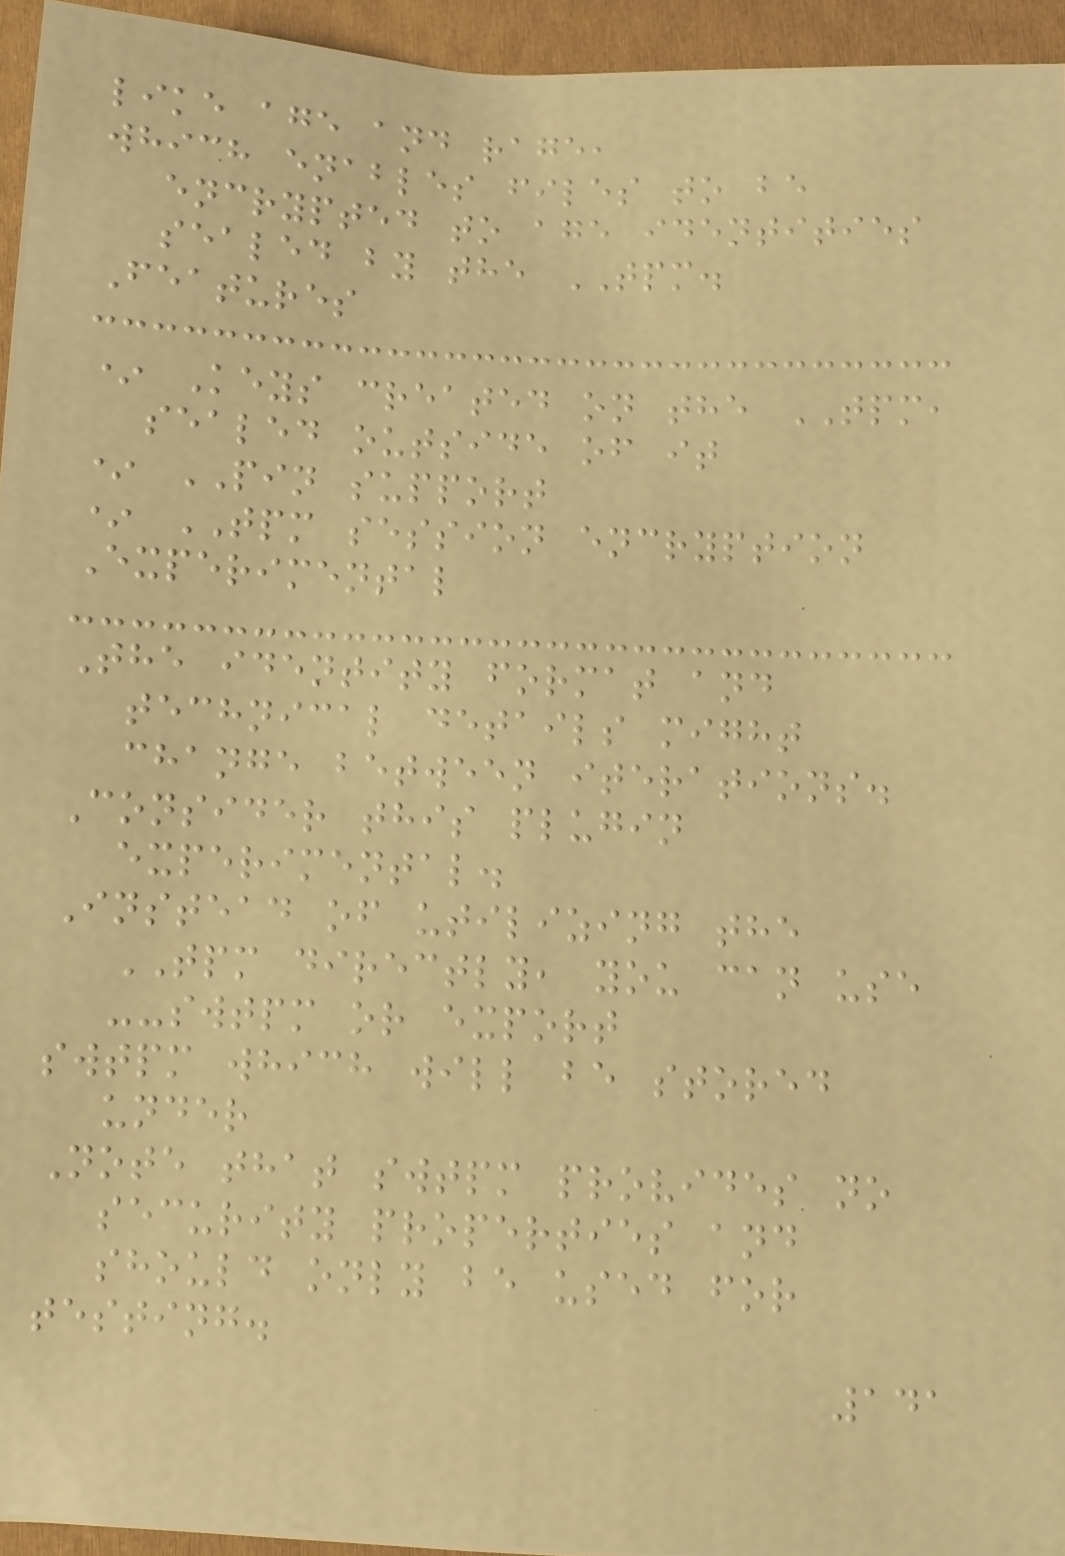like age and rage,
which enables files to be
encrypted to age identities
sealed by the TPM.
Features
* Keys created on the TPM,
sealed outside of it
* PIN support
* TPM session encryption
Experimental
The identity format and
technical details might
change between iterations.
Consider this plugin
experimental.
Instead of utilizing the
TPM directly, you can use
--swtpm or export
swtpm which will be stored
under
Note that swtpm provides no
security properties and
should only be used for
testing.
141
